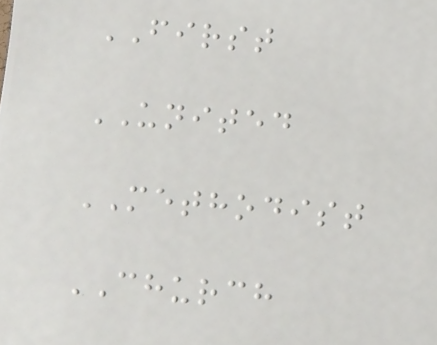FIRST
UNITED
METHODIST
CHURCH
